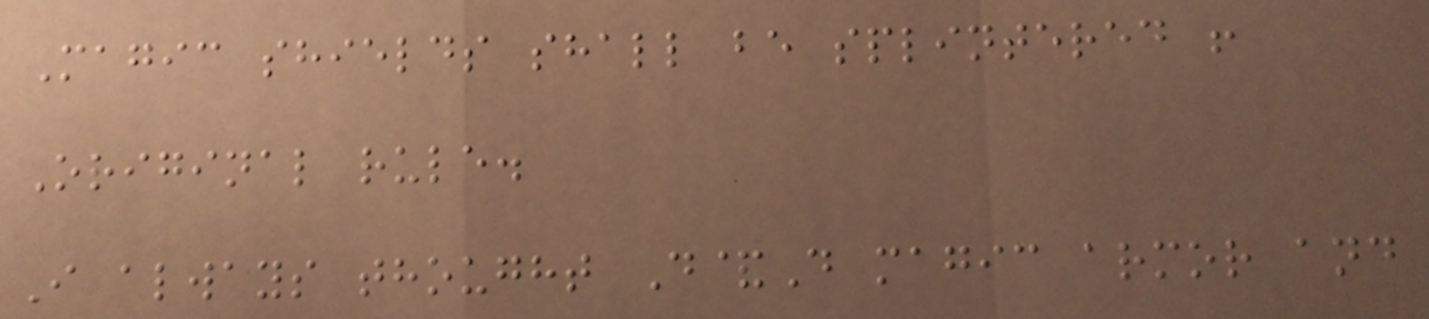Magic shields shall be splintered !
Original rule.
I always thought D&D magic armor and
